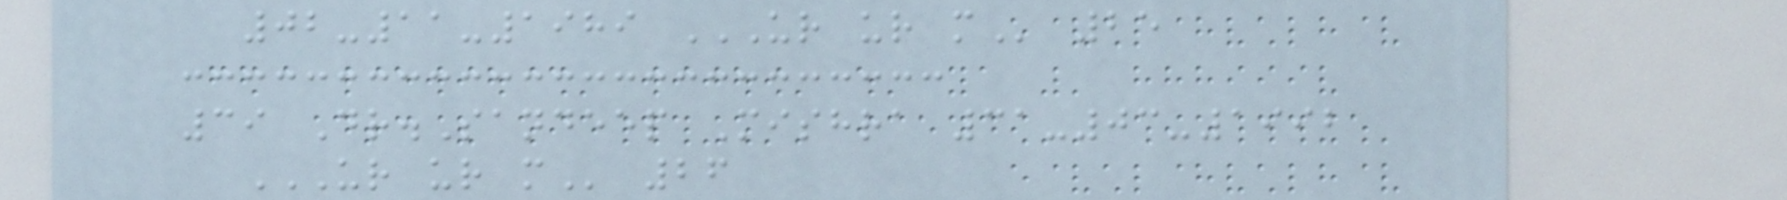02-11-1989 UR UR M 25
39 Dr.Sandeep Mishra 31-03-1992
UR UR M 26
